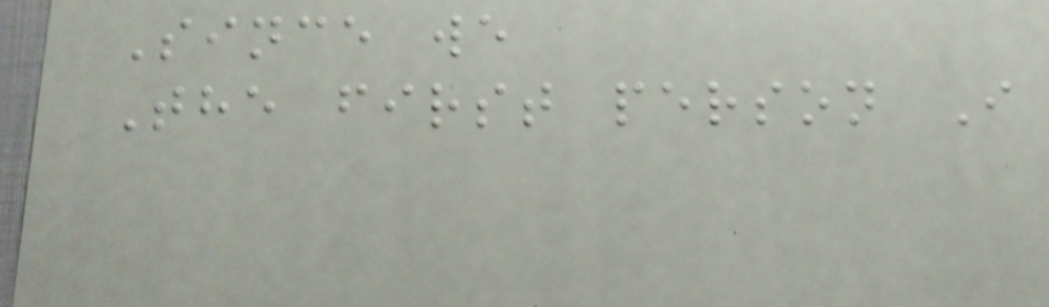Since we
The first person I
